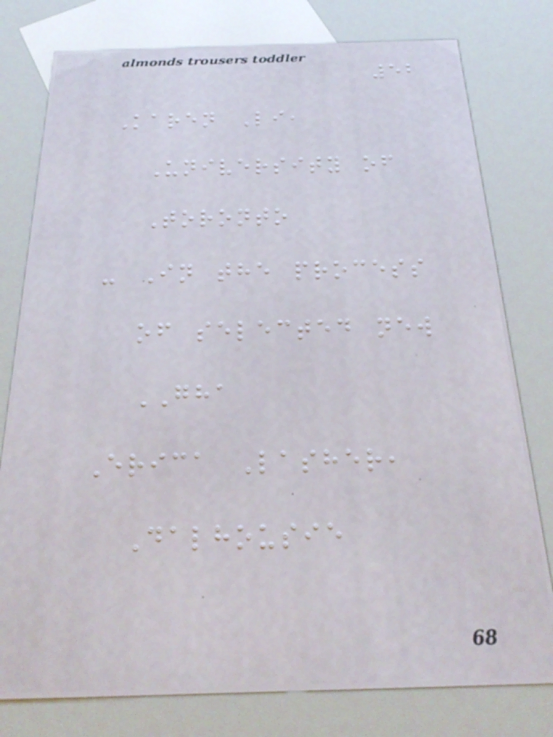52
Karen Li,
University of
Toronto
- In the process
of selected new
GHA
Erica Lasher,
Dalhousie
